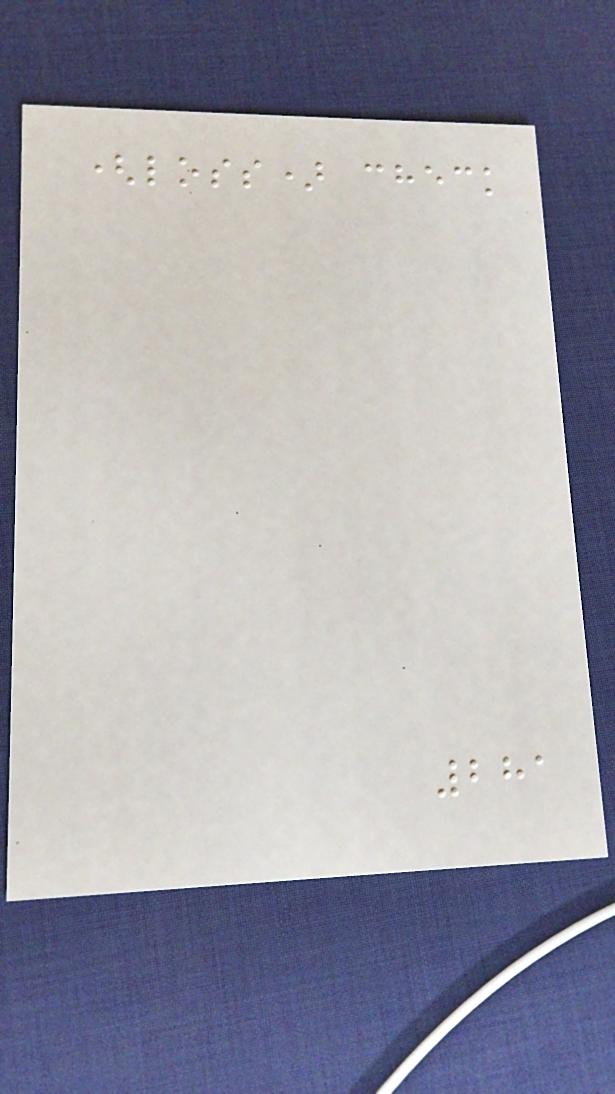(loss) check
281
